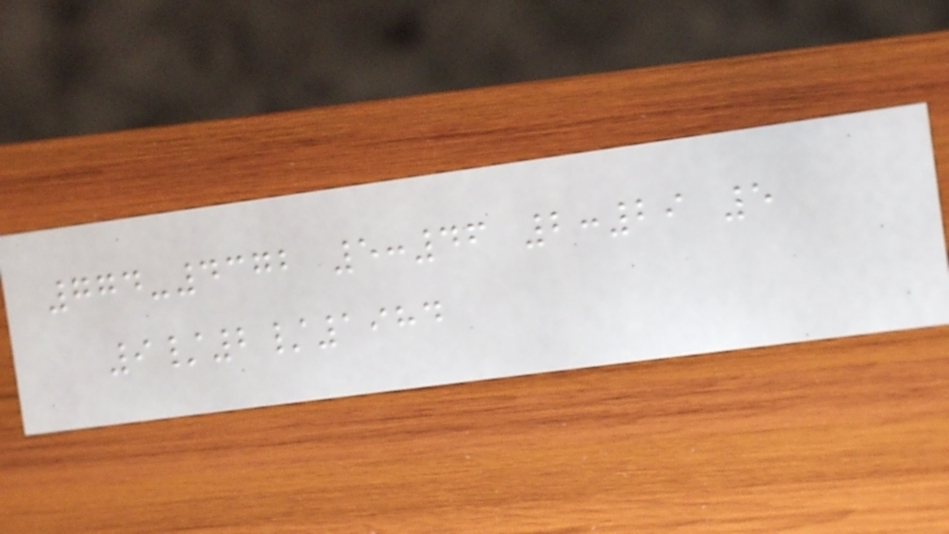774-4372 5:46 2:29 5
9/2/1984
